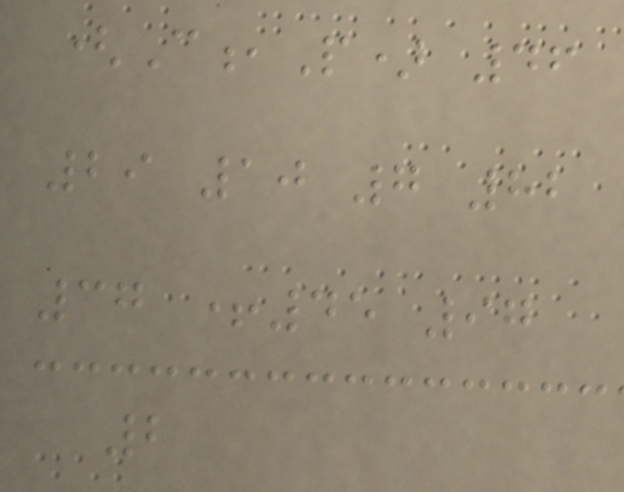(C,P) 46
29 10 7 82
37 +45 97
2
